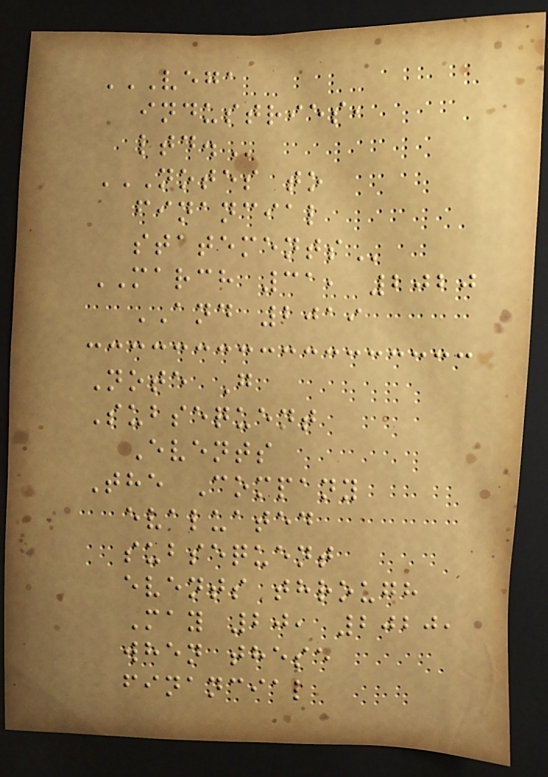VEGA
INDUSTRIES,
LTD.
NOTES TO
FINANCIAL
STATEMENTS
MARCH 31, 2020
AND 2019
Note G
Subsequent
Events
The Company
evaluated
subsequent
events through
May 20, 2020,
when these
financial
